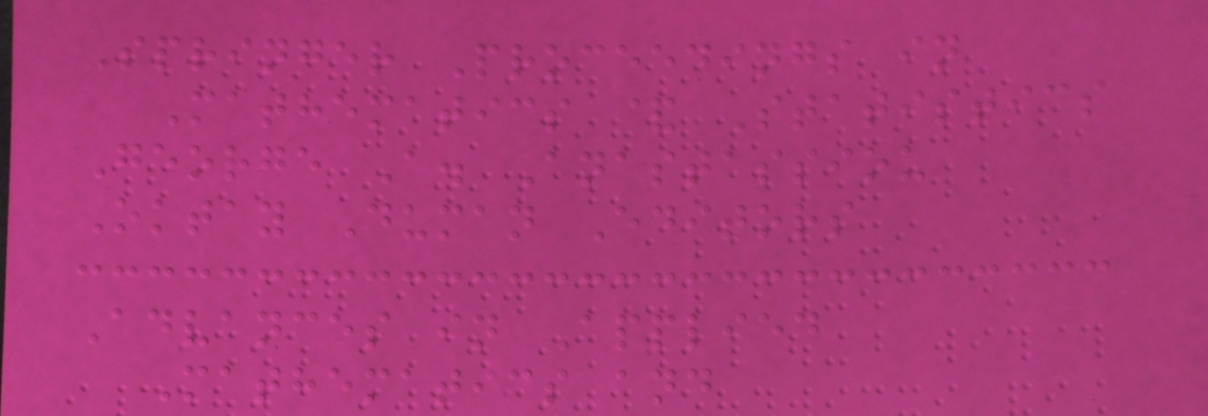Springer Proceedings in
Mathematics & Statistics
George A. Anastassiou
Oktay Duman Editors
Advances in Applied
Mathematics and
